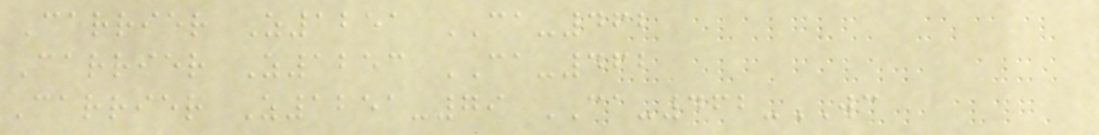Carrier Z1251 CA-462
Carrier Z1253 CA-462
Carrier Z1251-79 CA-462-WC
